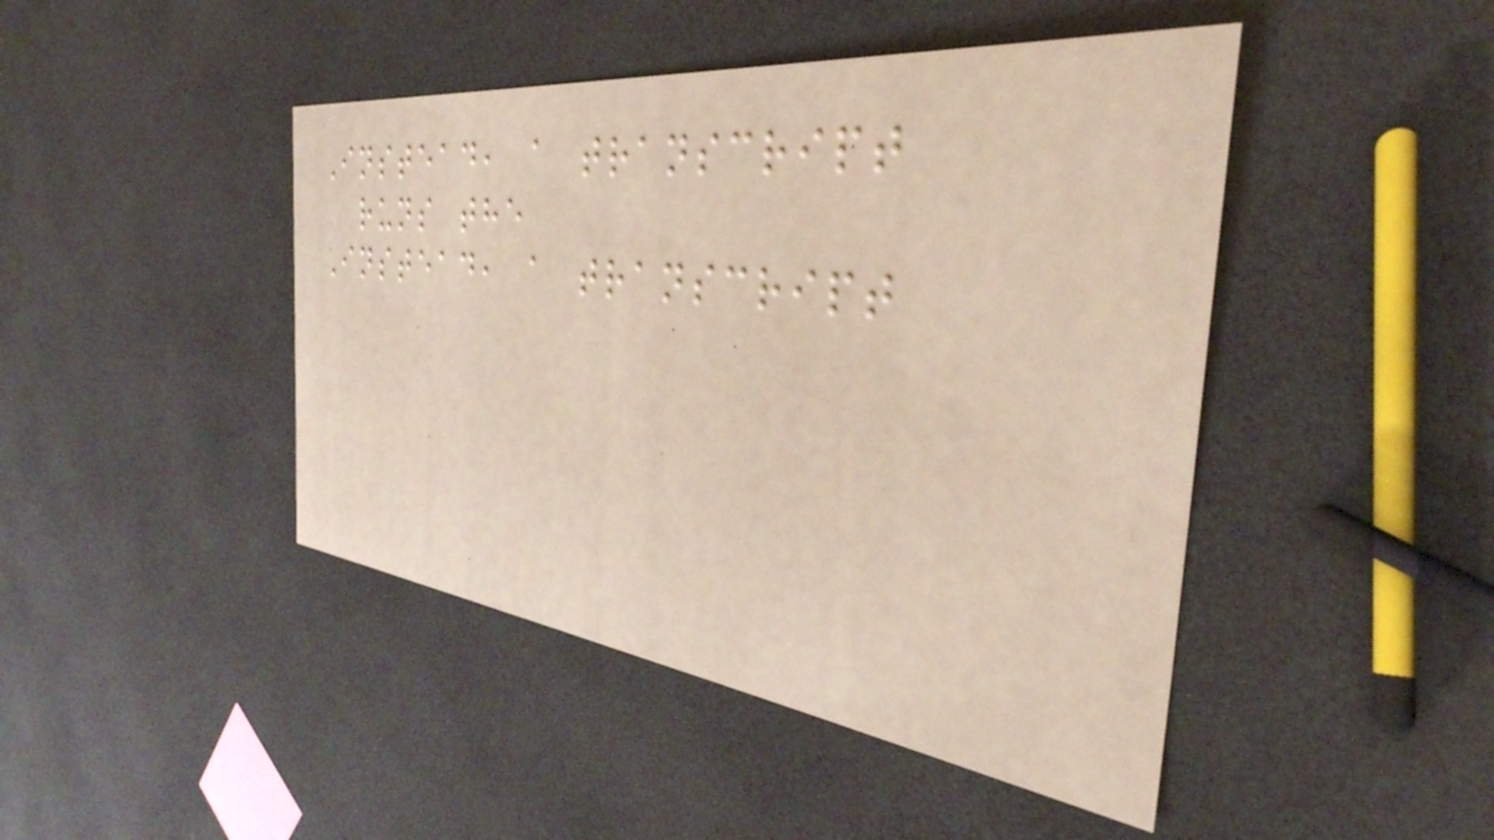Instead, a transcript
runs the
Instead, a transcript
